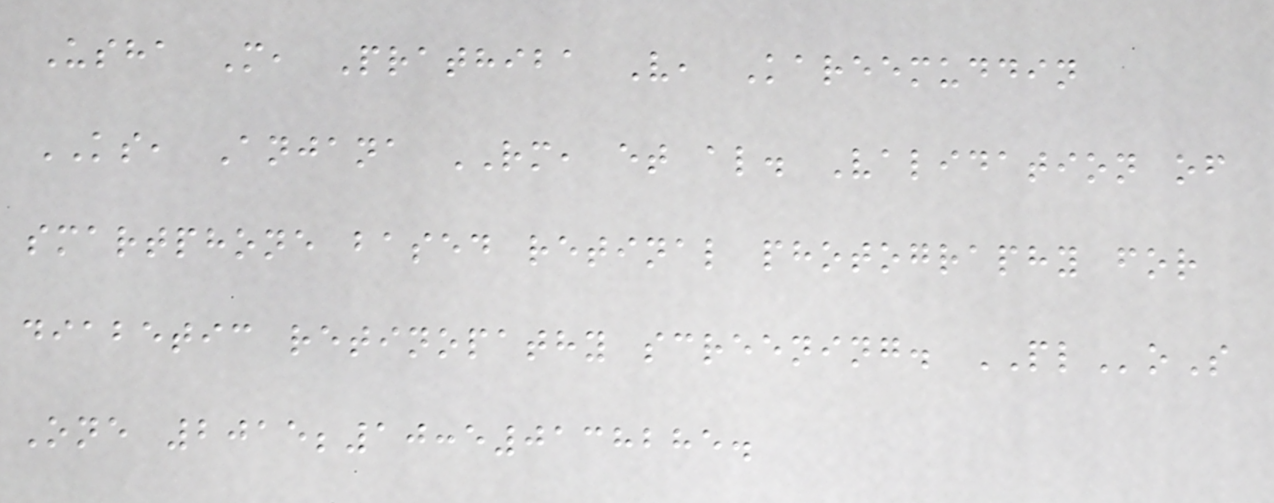Usha M, Prathiba V, Kareemuddin
KS, Anjana RM, et al. Validation of
smartphone based retinal photography for
diabetic retinopathy screening. PLoS
One 2015;10:e0138285.
